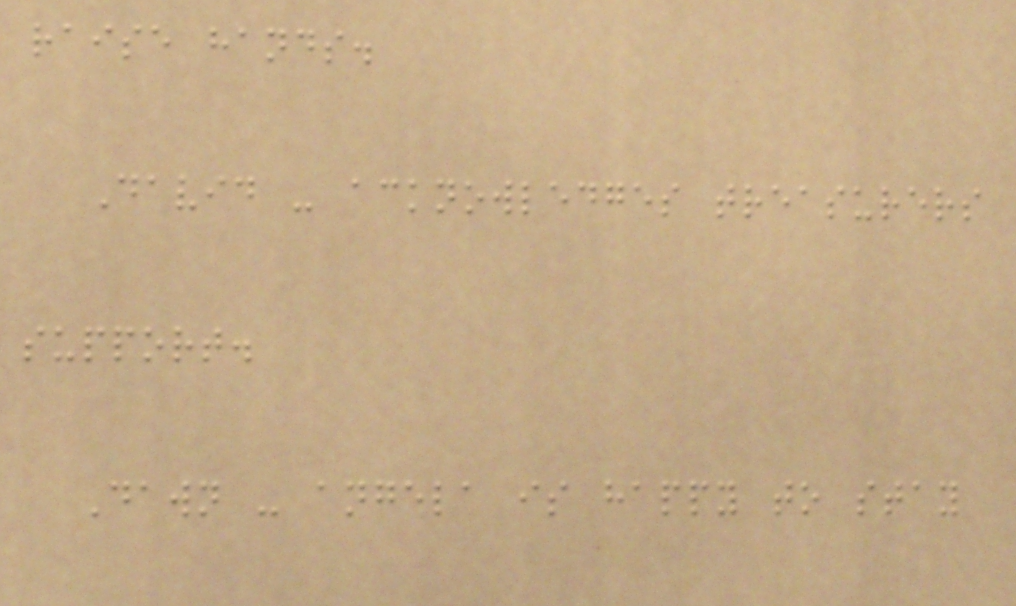raise hands.
David - acknowledges treasurers
support.
Dawn - angela is happy to stay
